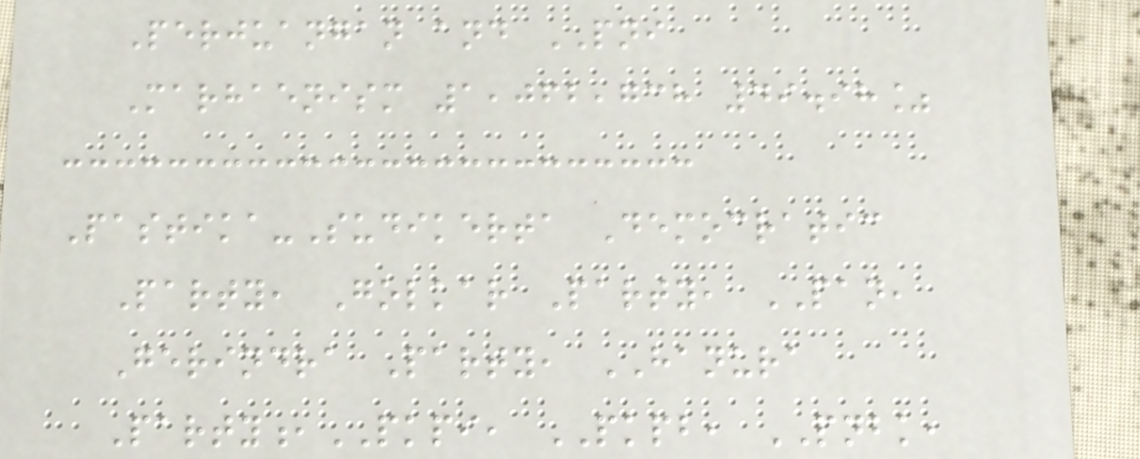Perjuangan and PNI
Marhaenism 1,062,738 49.98%
Pastika-Sudikerta Democratic
Party, Golkar Party, PAN,
Gerindra Party, HANURA
Party,PKPI, PKPB, PNBK,
